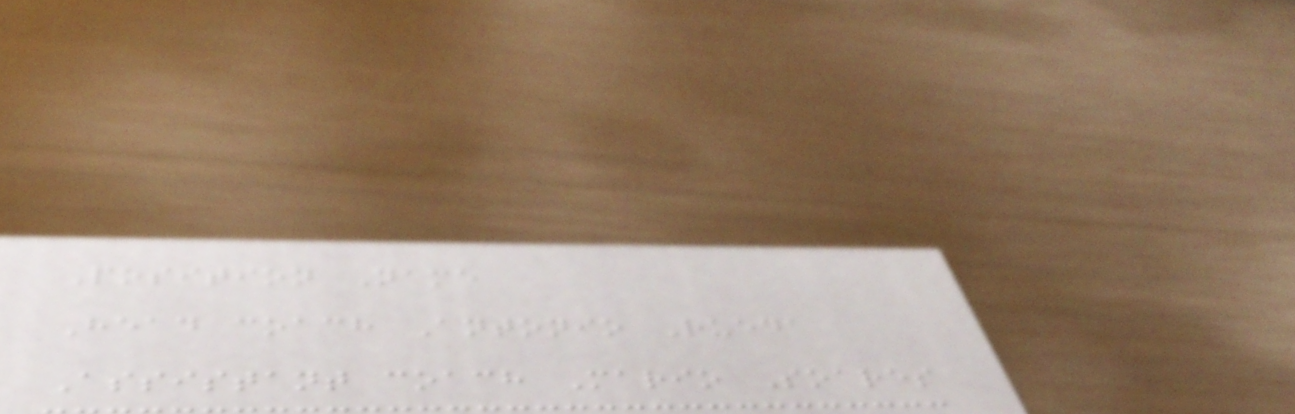Position Name
Head coach Antonio Rueda
Assistant coach Mario Soares
